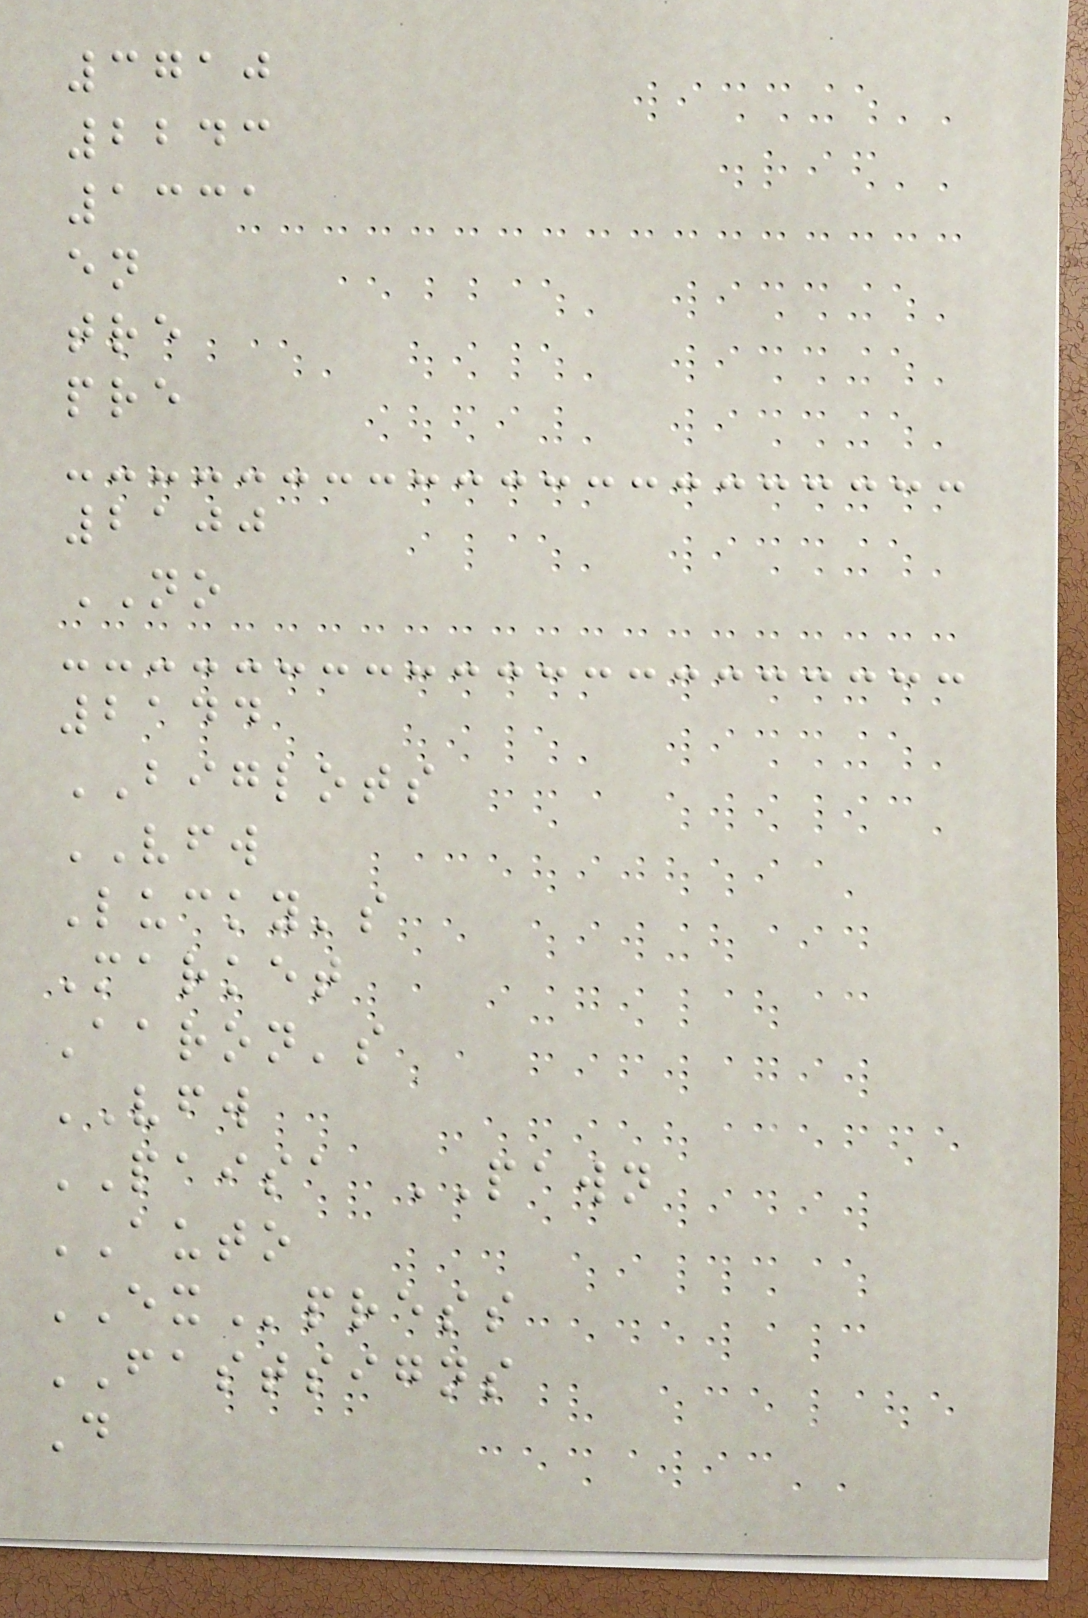3710
2243
1331
en
tre
pre
2100
NO
2144
BIGLOTS
VFW
Lucky's
Market
Aaron's
VFW
PAISA PAWN
AUTO
EXpress
FASTSIGNS
D
